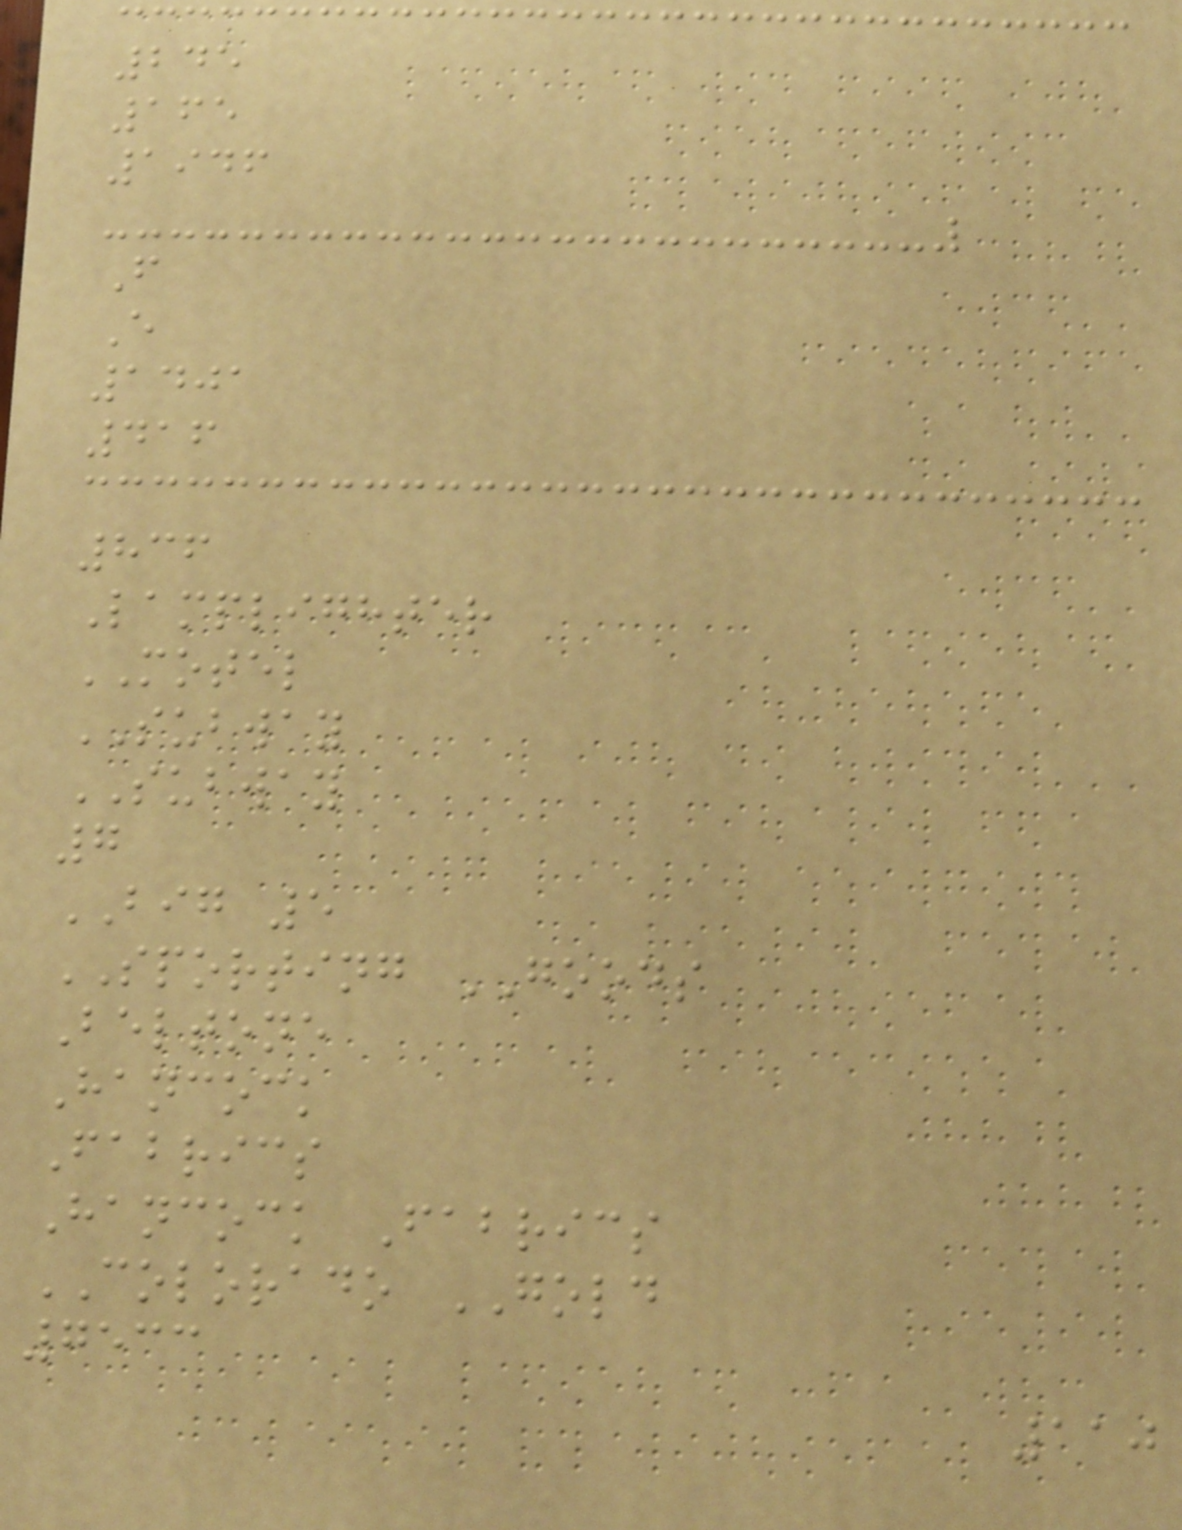245
165
1946
F
E
1401
416
836
Lamplighter
MOTEL
SUBWAY
SUBWAY
7
BIG 5
SPORTING GOODS
Beltone
Hancock
Fabrics
Hancock Fabrics
COLORADO GOLD
7533
110
